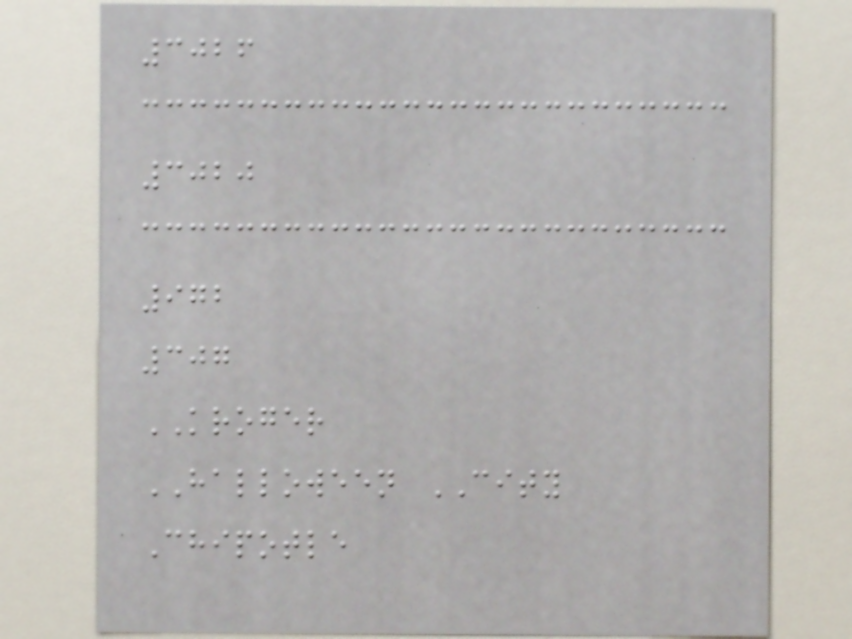3026
3020
972
307
KROGER
HALLOWEEN CITY
Chipotle
